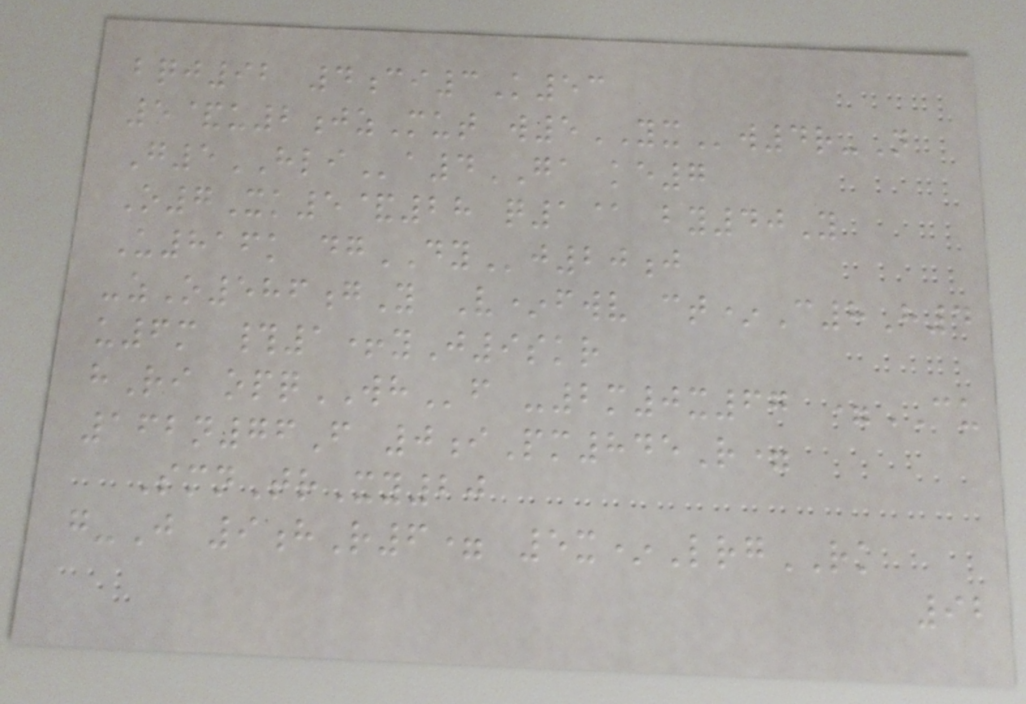bqj92 4ci3K53
5&u2jzMut w5YXw4r-N
G5HLIa4GA ke7
O7Xk5&28 q1@ by40Y
U816k dgDYj20j
-zO586gY V*fwv ct*C8H4
u6m #1+yJ9skr
hRi opqWHf -2m0x67 =CU
162n76F 0iPm845R=
SmnTrXy20
g-J 9hR6= 5x*LrgRK
92
